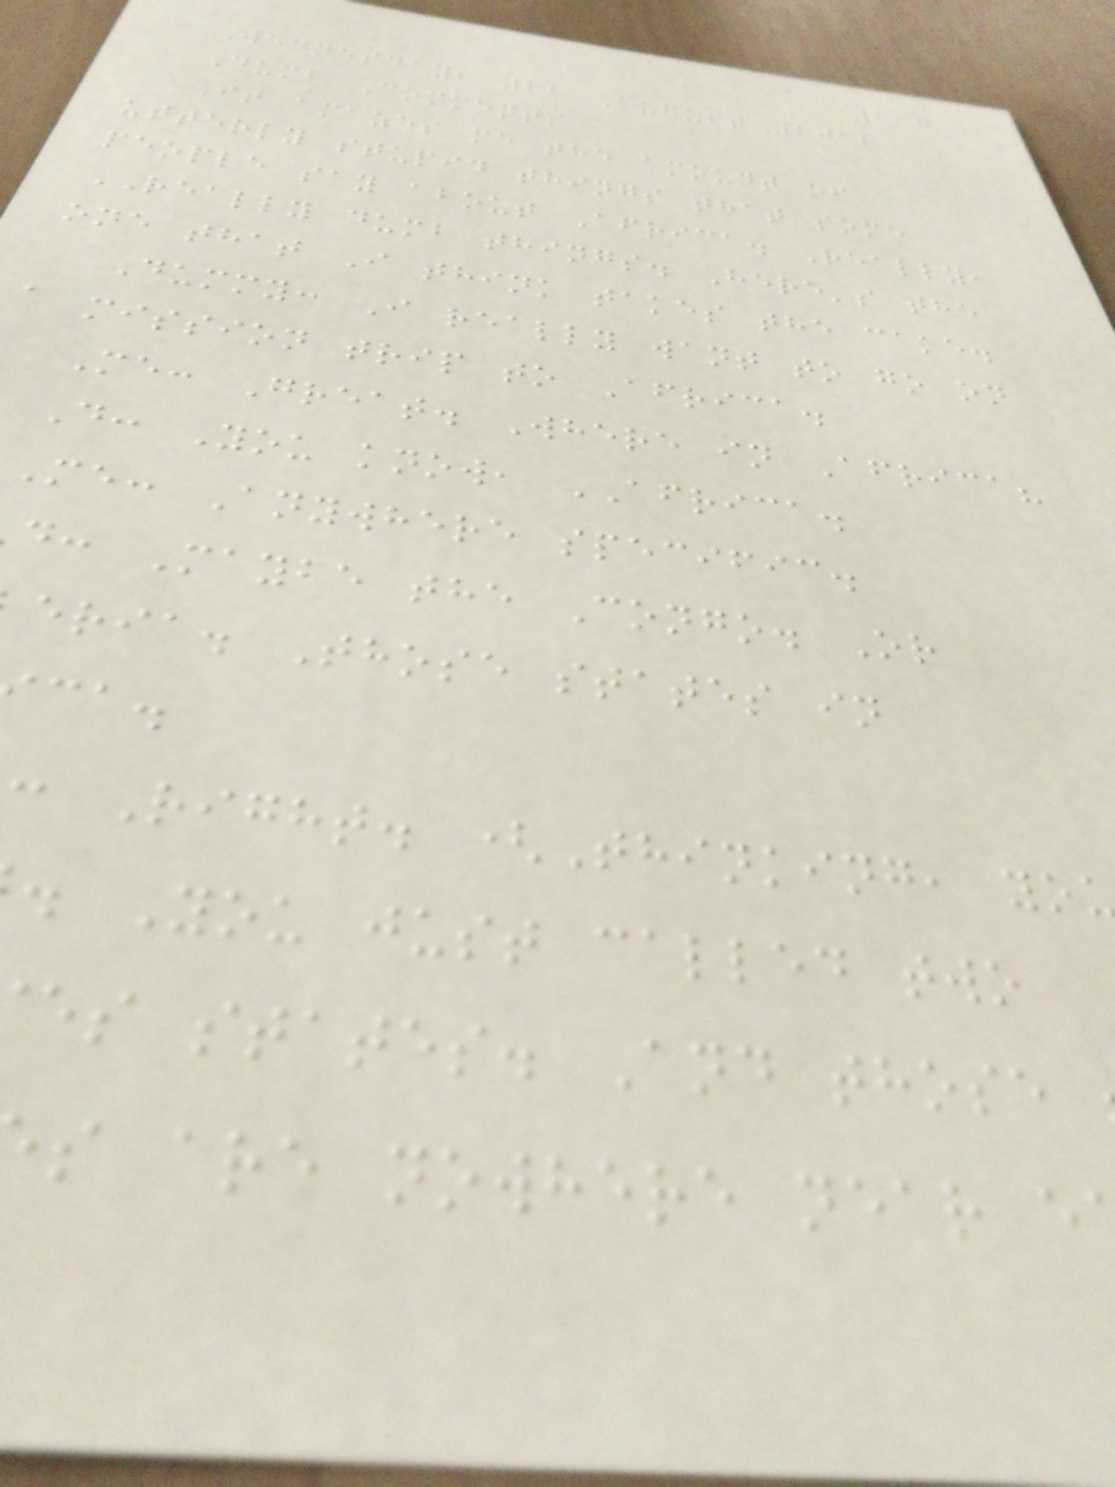217
Wednesday, 22 August 2012
Dumb Comments
It amazes me the amount of
utterly stupid things that some
people say about Africa. Really,
REALLY dumb things. Here's the
one that I think takes the cake.
Dummy: I really want to go on
a mission trip to Africa.
Me: Great. Where in Africa?
D: You know, AFRICA.
Me: Anywhere specific.
d: Maybe the Congo. Or
eria. Those states in
: Right. (Thinking, yo
. You just called two
es states. And those
s are nowhere near e
